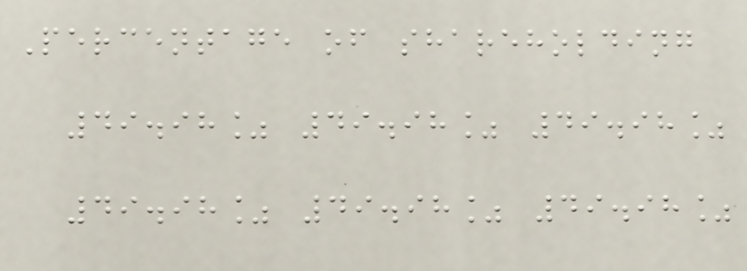Percentage of shareholding
49.98% 49.98% 49.98%
49.98% 49.98% 49.98%
